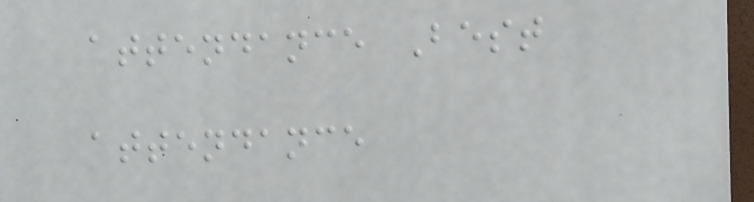attendance Best
attendance
